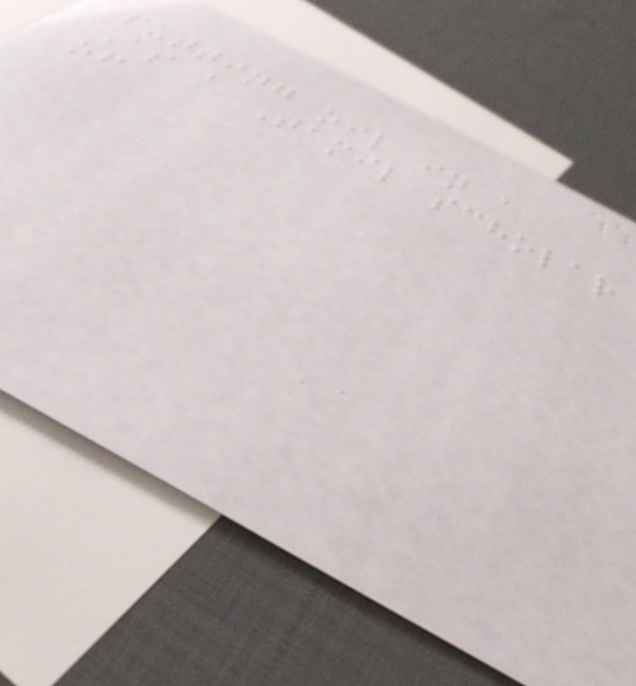putting oil in a
As a Tamil scholar
of
